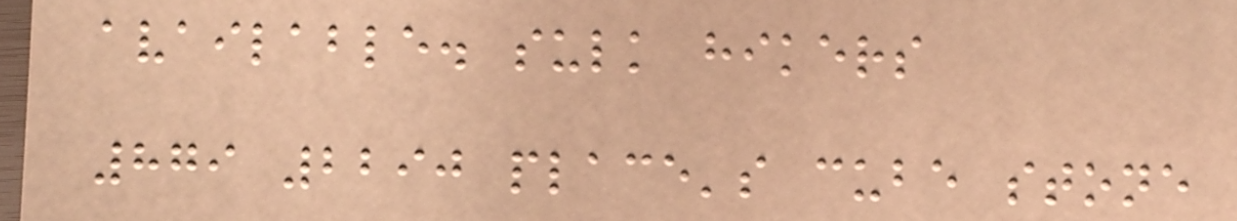available. sulk hikers
879 2290 place's cube stone
